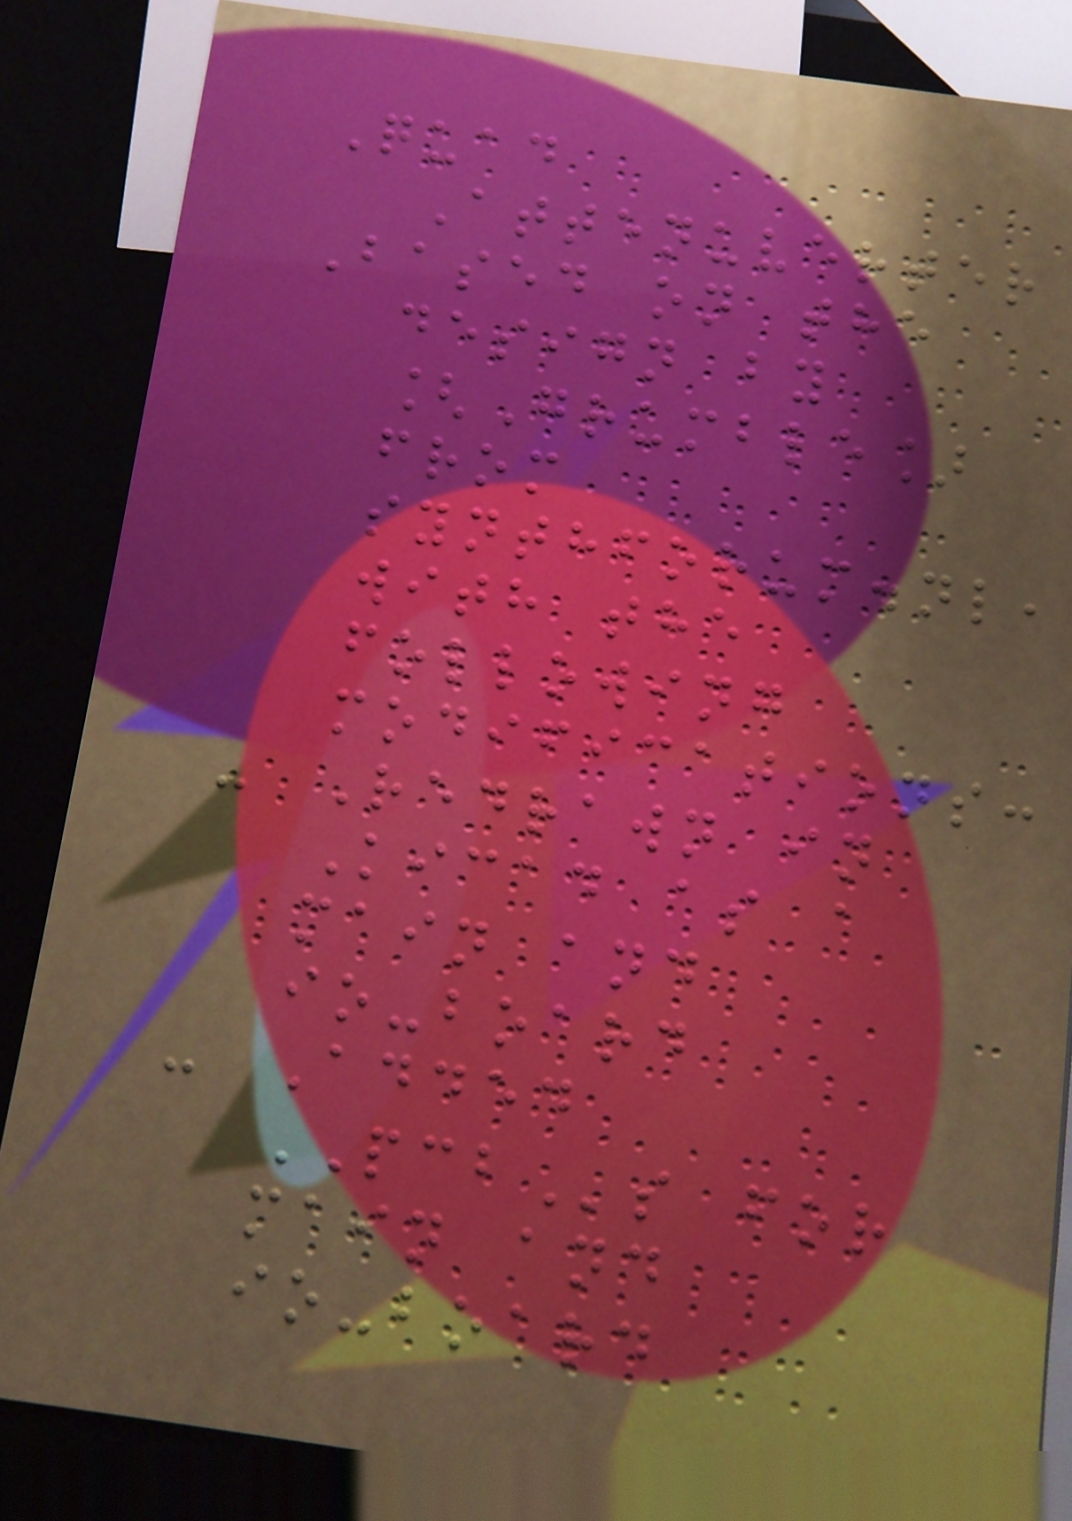Quad
Attenuverter
Based on the
design by
[Grumble]
from
synthforum.nl,
with the
following
modifications:
- Redrawn in
Kicad as a
main and
io-board
- Added
PCBs for
main and
io-board
